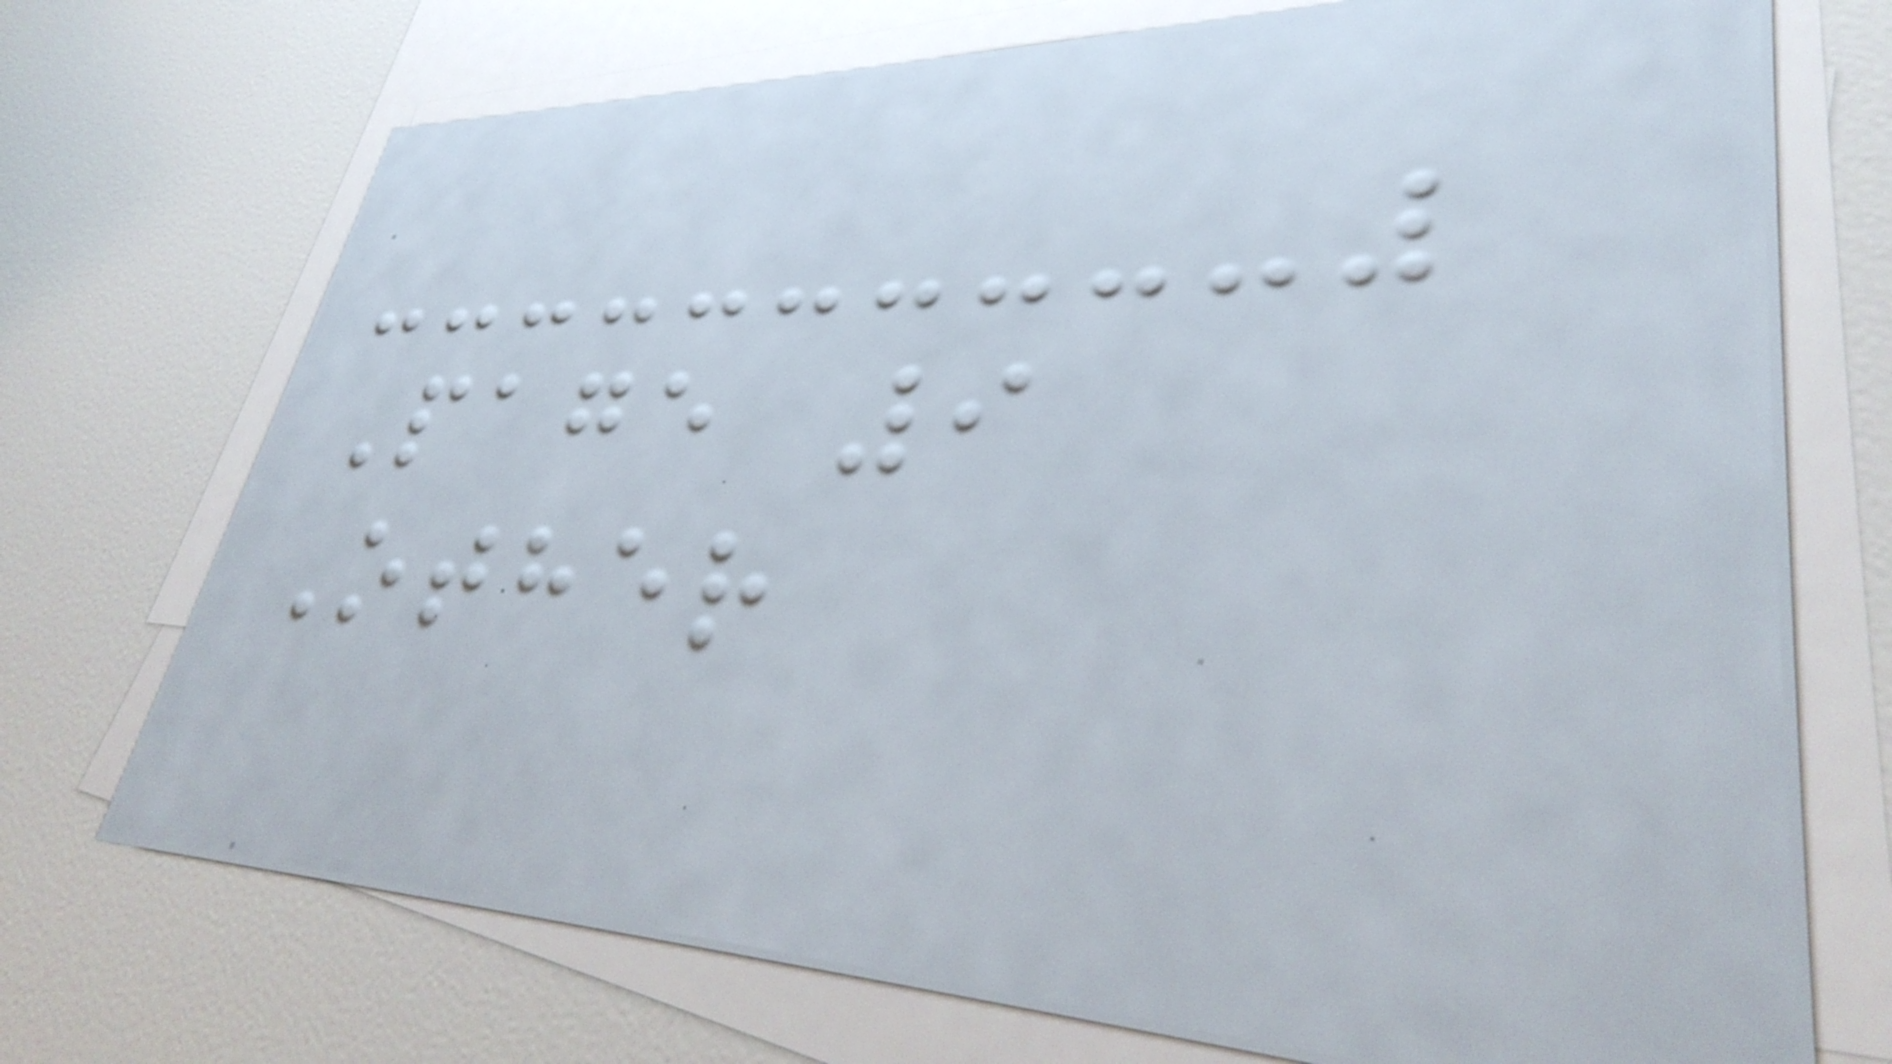Page 9
Other
